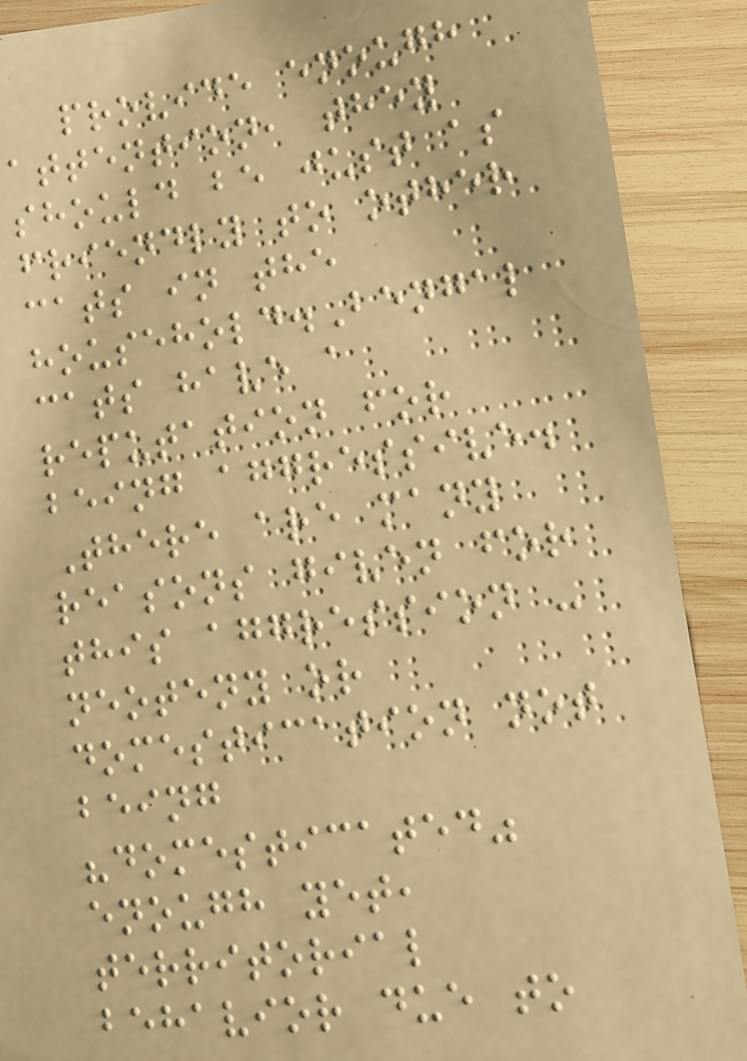provide enough
attention, they
should be just as
friendly to other
cats in the
household.Bengal
cats have a
reputation for
being aggressive.
There are many
reasons given for
this aggression -
neoteny or
domestication not
being
"domesticated"
enough yet,
territorial
behavior due to
